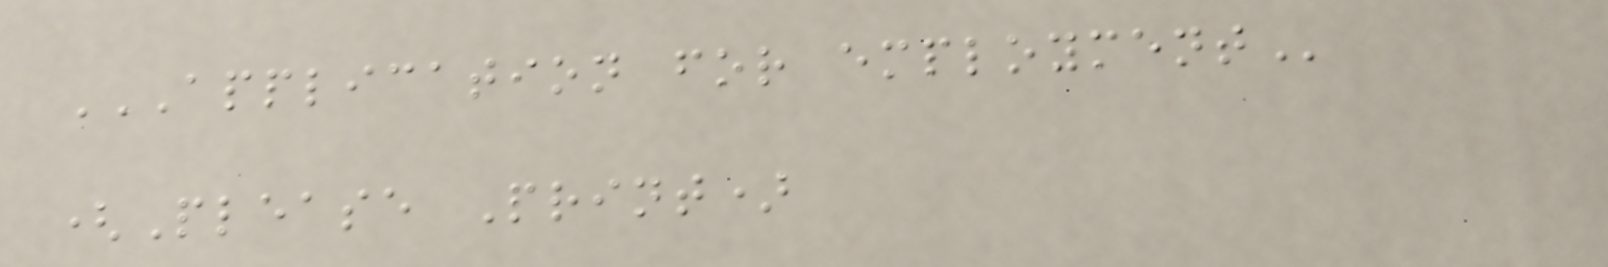APPLICATION FOR EMPLOYMENT
(Please Print)
